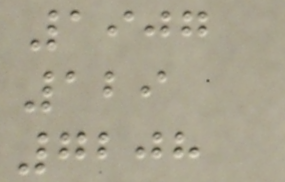1907
129
7208
